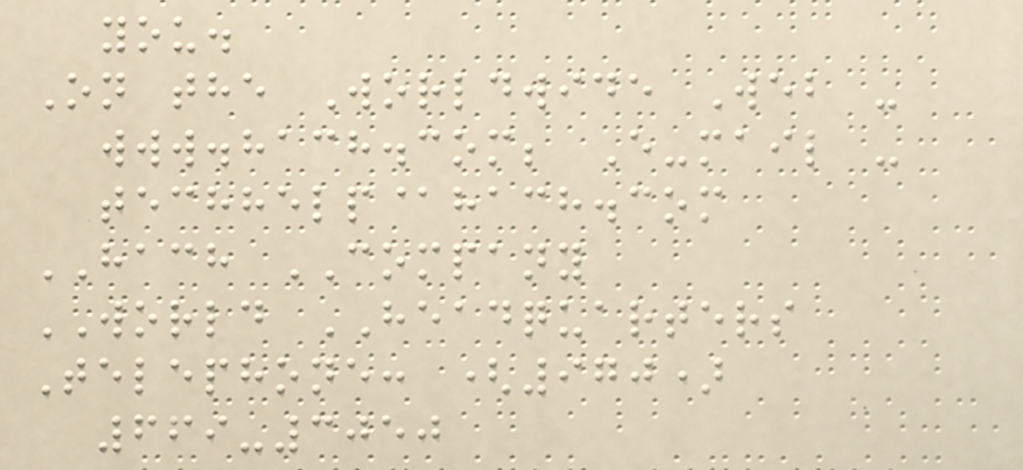you.
On the Worldwide Web -
www.hach.com; E-mail -
techhelp@hach.com
HACH COMPANY
WORLD HEADQUARTERS
Telephone: (970)
669-3050
